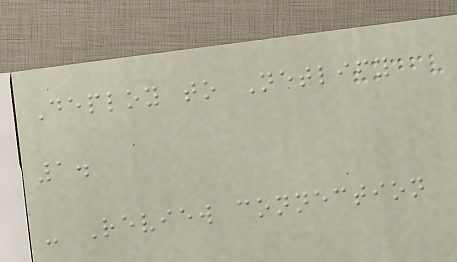Deploy to Netlify
1.
- Review connection
